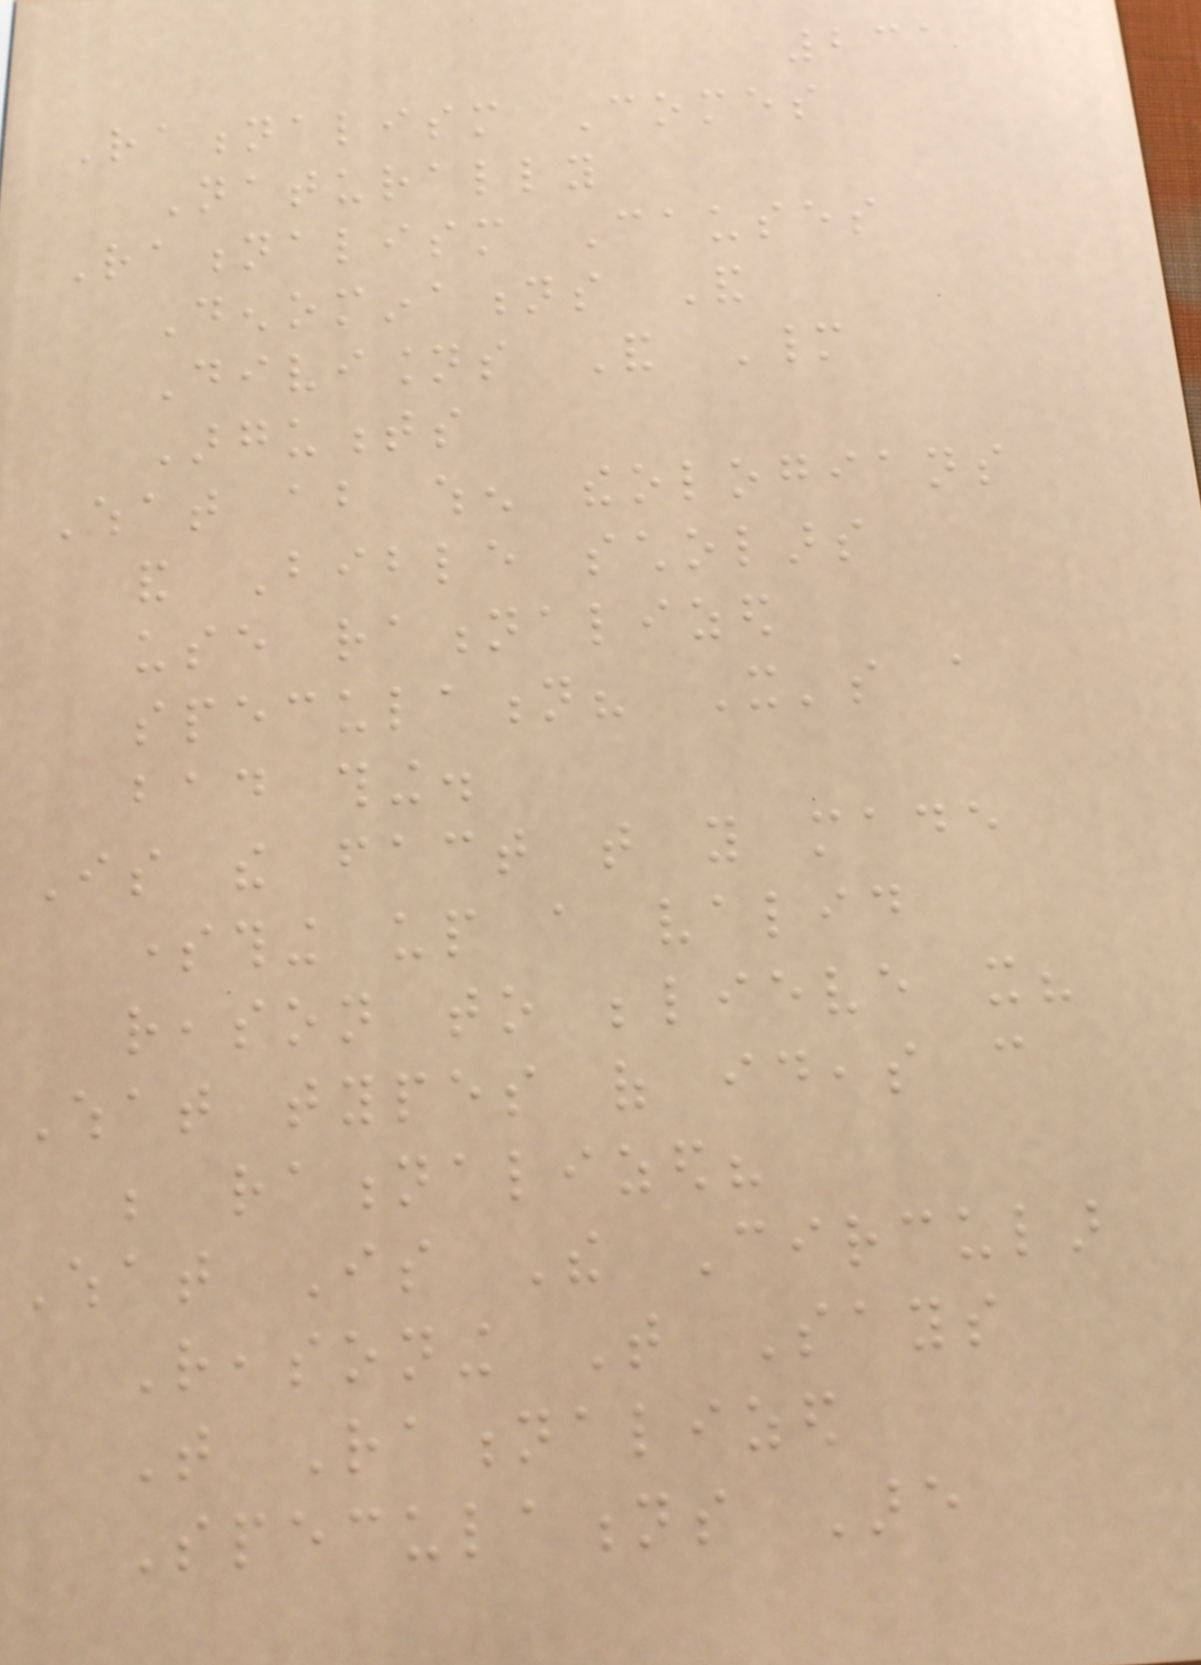231
Rationalism Comes
Naturally
Rationalism Causes
Denominations And
Divisions And Many
Arguments
What about when theologians
and Bible scholars
use rationalized
speculation? It's a
bad thing.
Is the fact that you made
something up a valid
reason to believe it?
What types of ideas can
be rationalized?
What Is The Circular
Reasoning That Says
That Rationalized
Speculations Are
